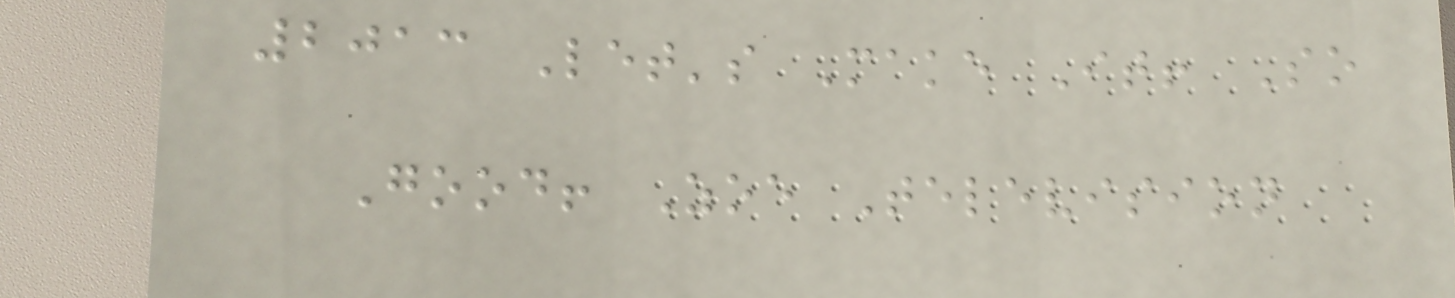2013 Let's Make It! So
Good! Zoe Television
